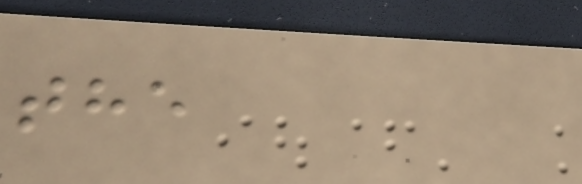the
